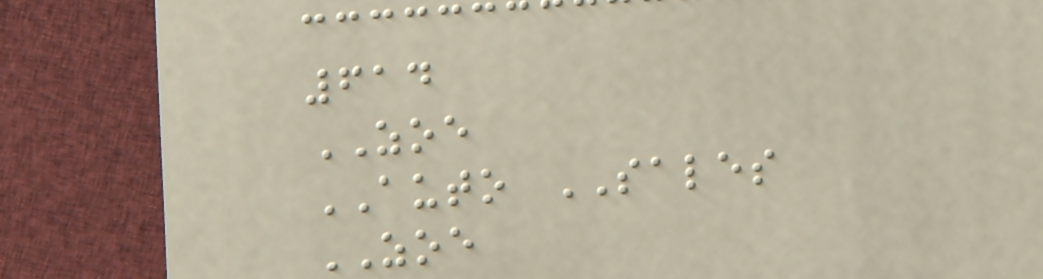614
ZOE
AUTO SALES
ZOE
